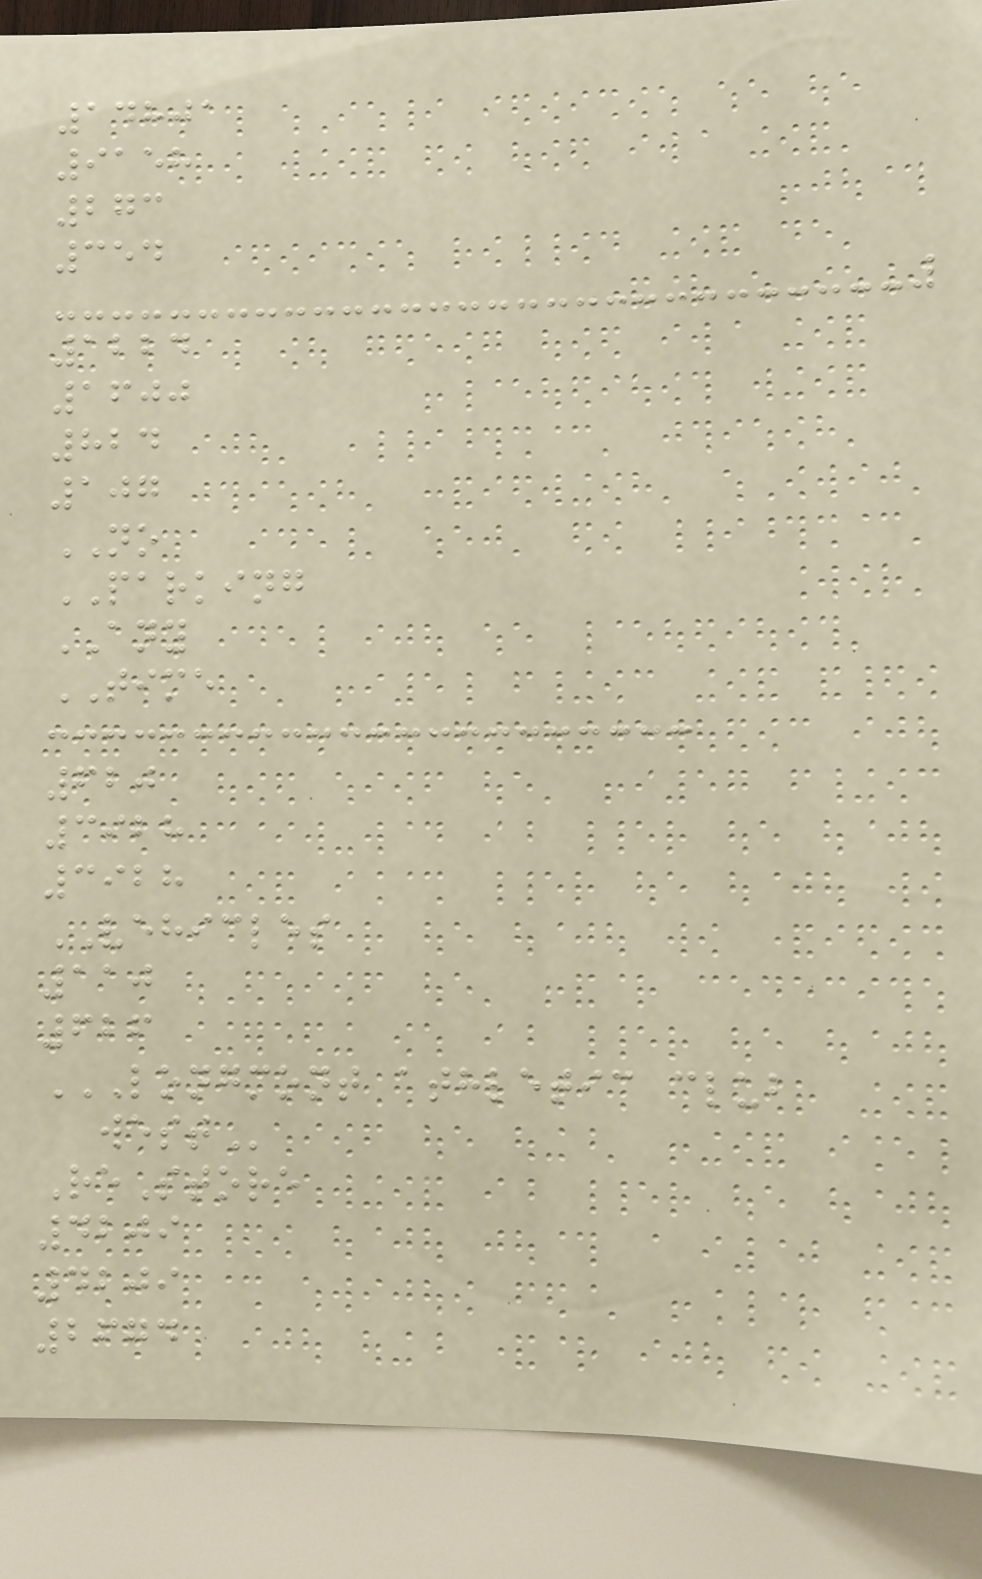14801
9158
273
354
1224
1600
824
107
NO
PARKING
ANY
TIME
620
3928
3928
VEHICLES
110
626
LONGMONT ATHLETIC CLUB
WEST
ReStore
4209
4209
2674
